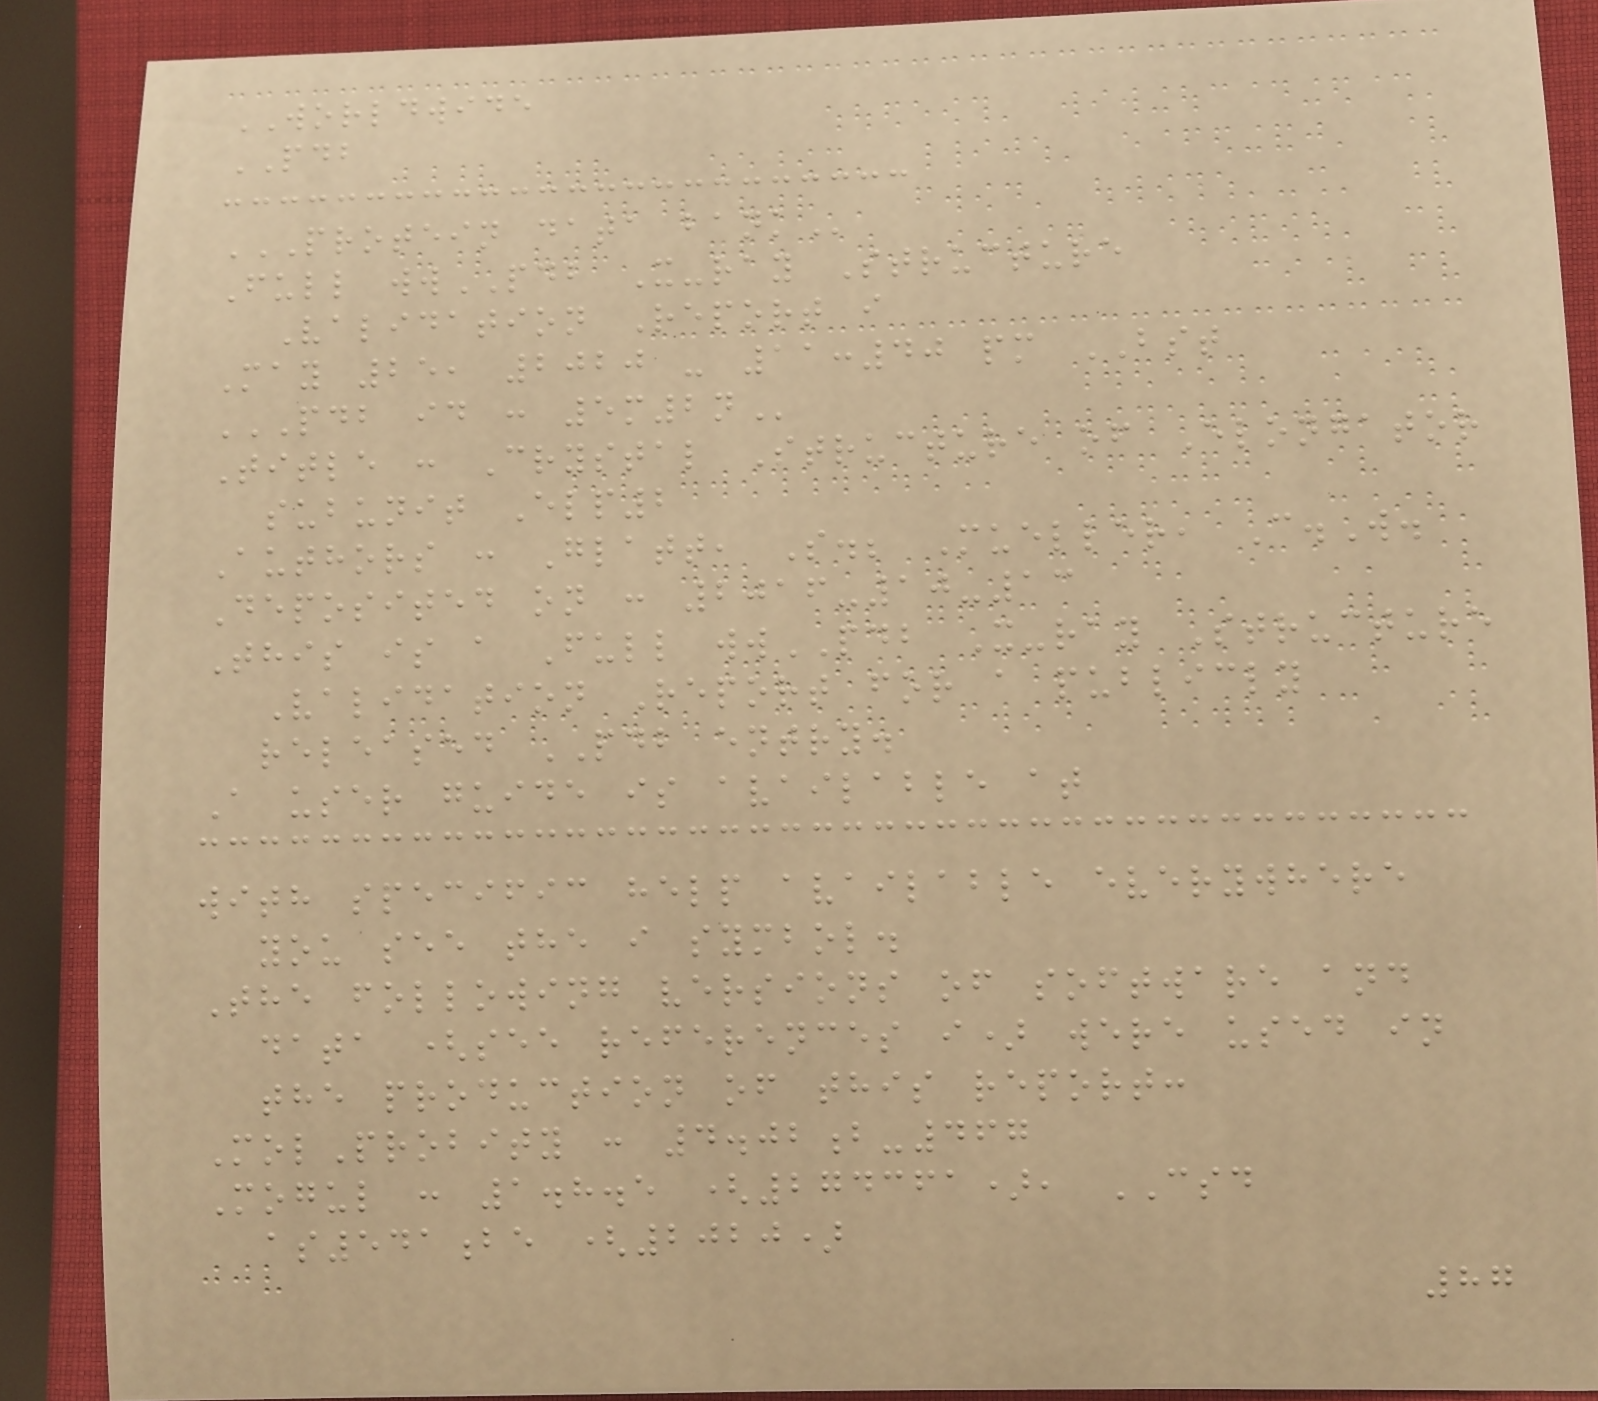WORLDWIDE
PDB
PROTEIN DATA BANK
Full wwPDB X-ray Structure
Validation Report i
May 25, 2020 - 11:40 pm BST
PDB ID : 5M2N
Title : Crystal Structure of Elongator
subunit Elp2
Authors : Glatt, S.; Mueller, C.W.
Deposited on : 2016-10-13
This is a Full wwPDB X-ray Structure
Validation Report for a publicly
released PDB entry.
A user guide is available at
with specific help available everywhere
you see the i symbol.
The following versions of software and
data (see references i) were used in
the production of this report:
MolProbity : 4.02b-467
Mogul : 1.8.5 (274361), CSD
as541be (2020)
87
